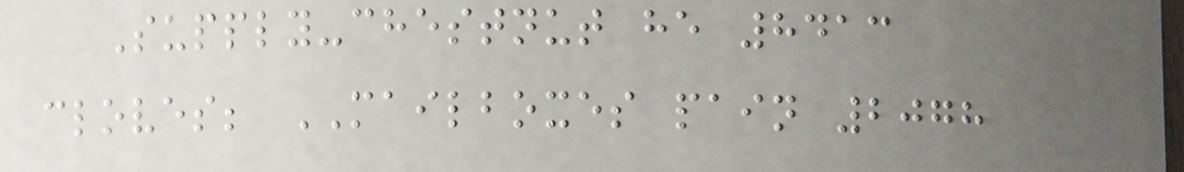Supply-chestnut he 8413
cloves; MAILBOXES pain 2078
